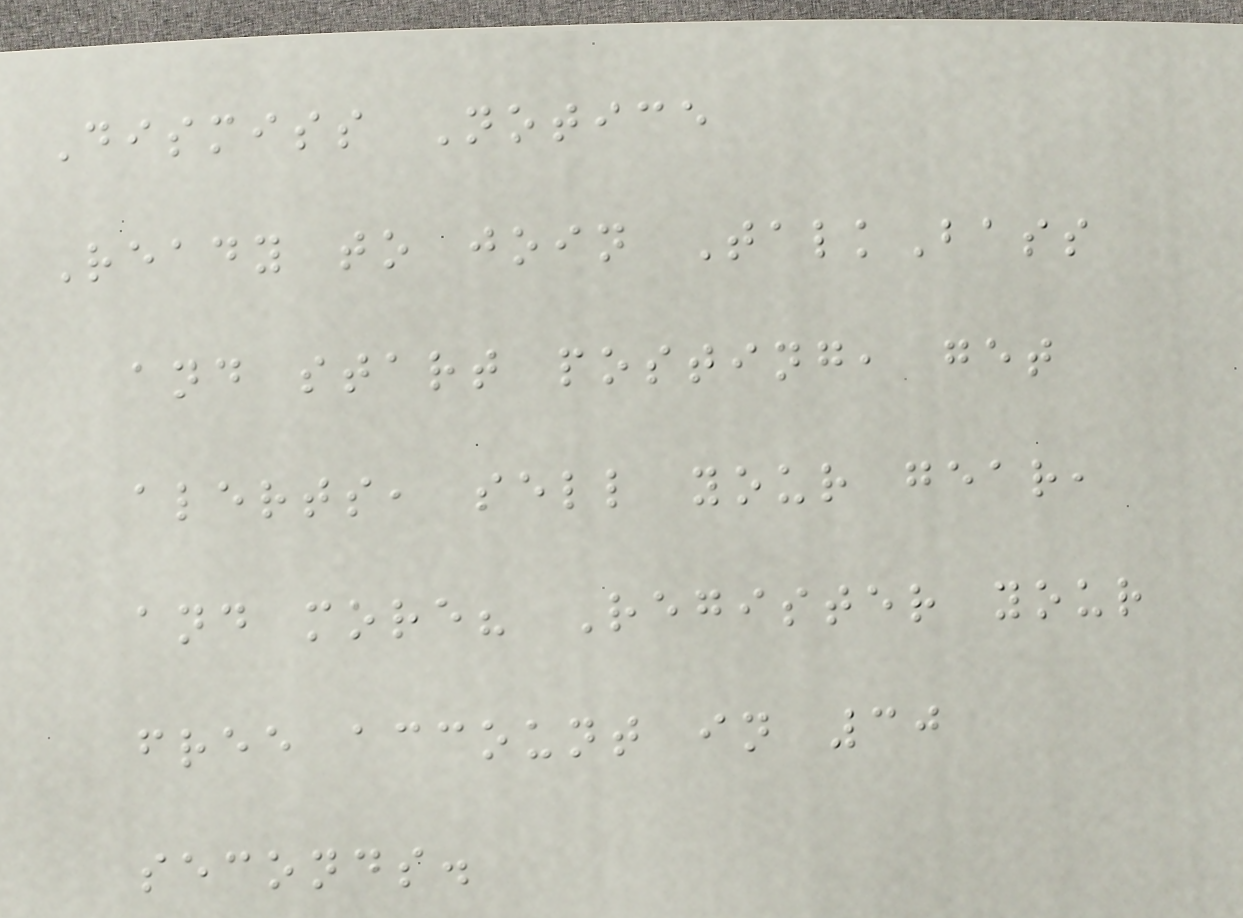Dismiss Notice
Ready to join TalkBass
and start posting, get
alerts, sell your gear,
and more? Register your
free account in 30
seconds.
